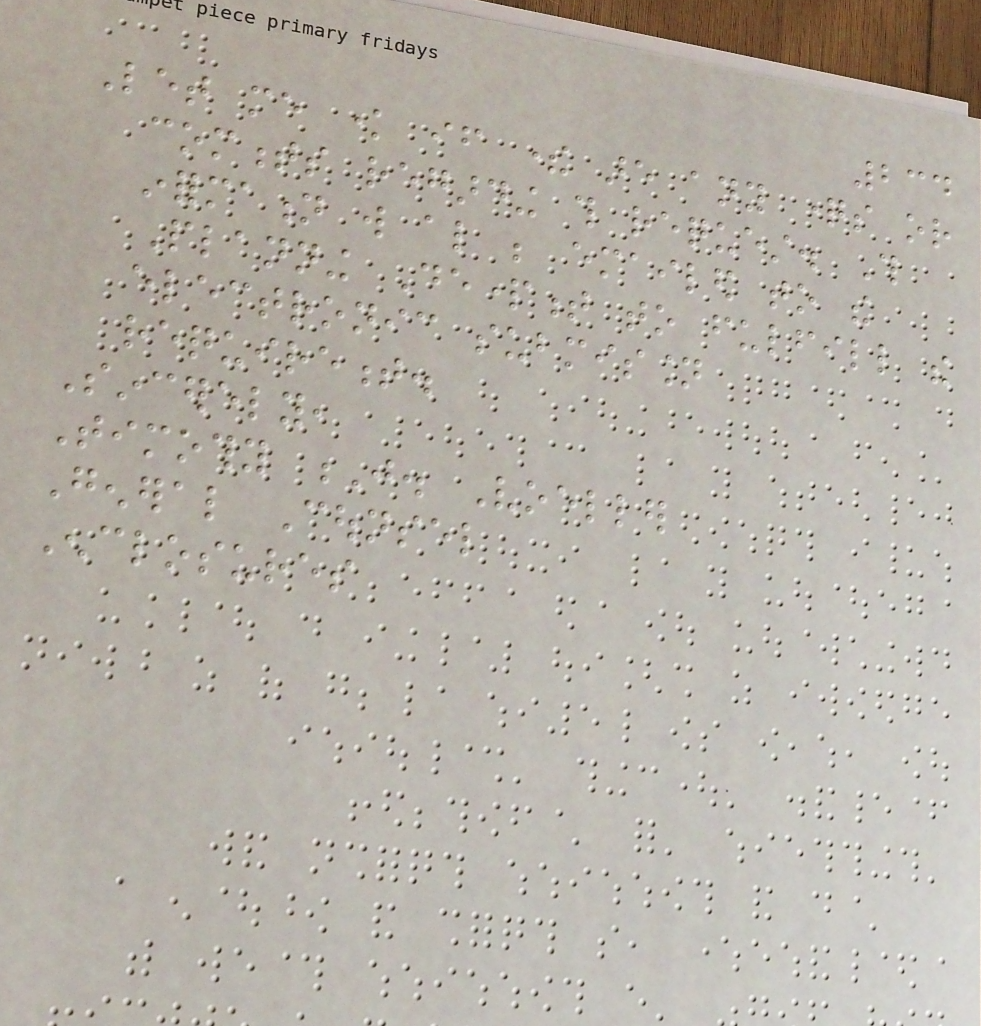234
Let me know if there are any questions or
comments regarding this request. This
information will also be emailed to the
Planning Department to fulfill the
electronic submission
requirement.
Sincerely,
Timothy J. Voeller
General Counsel
Enclosures
